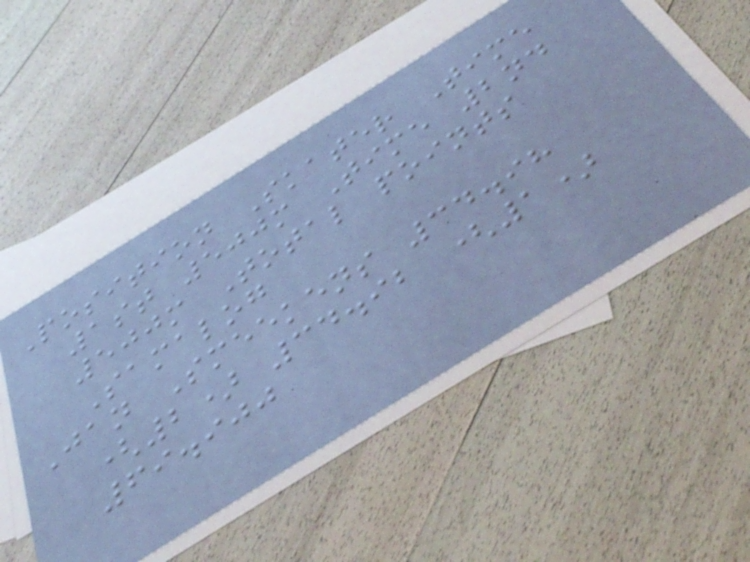Position Skater Time
1st 500m Time 2nd
500m Total points
Samalog
Jan Smeekens 34.98
(2) 34.92 (1)
69.900
